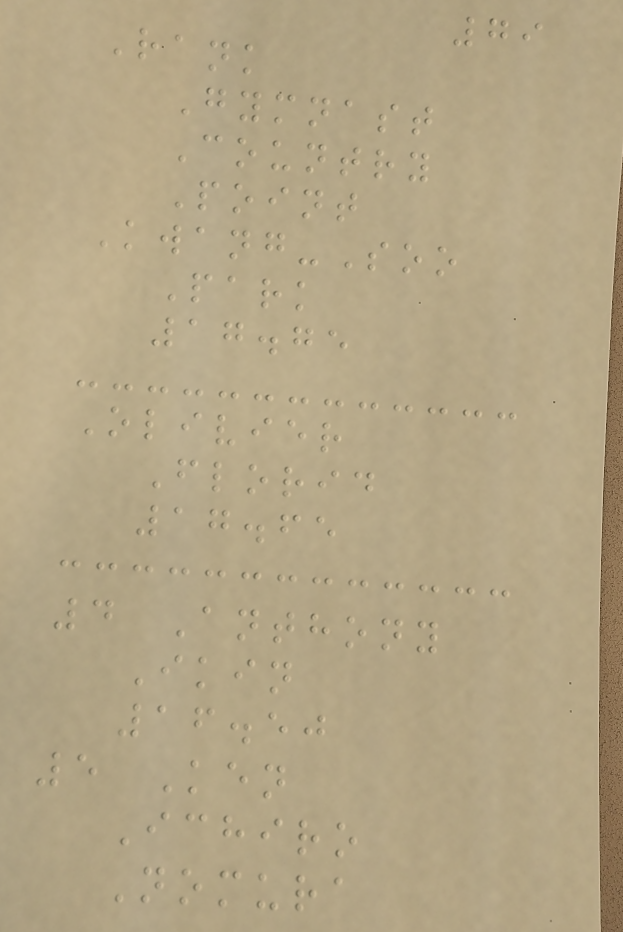79
Rank
Gymnast
Country
Point
Kwang-Soo
Park
17.75
Olivier
Florid
17.65
4 Anthony
Ikin
16.50
5 Ken
Ichiro
Nomura
